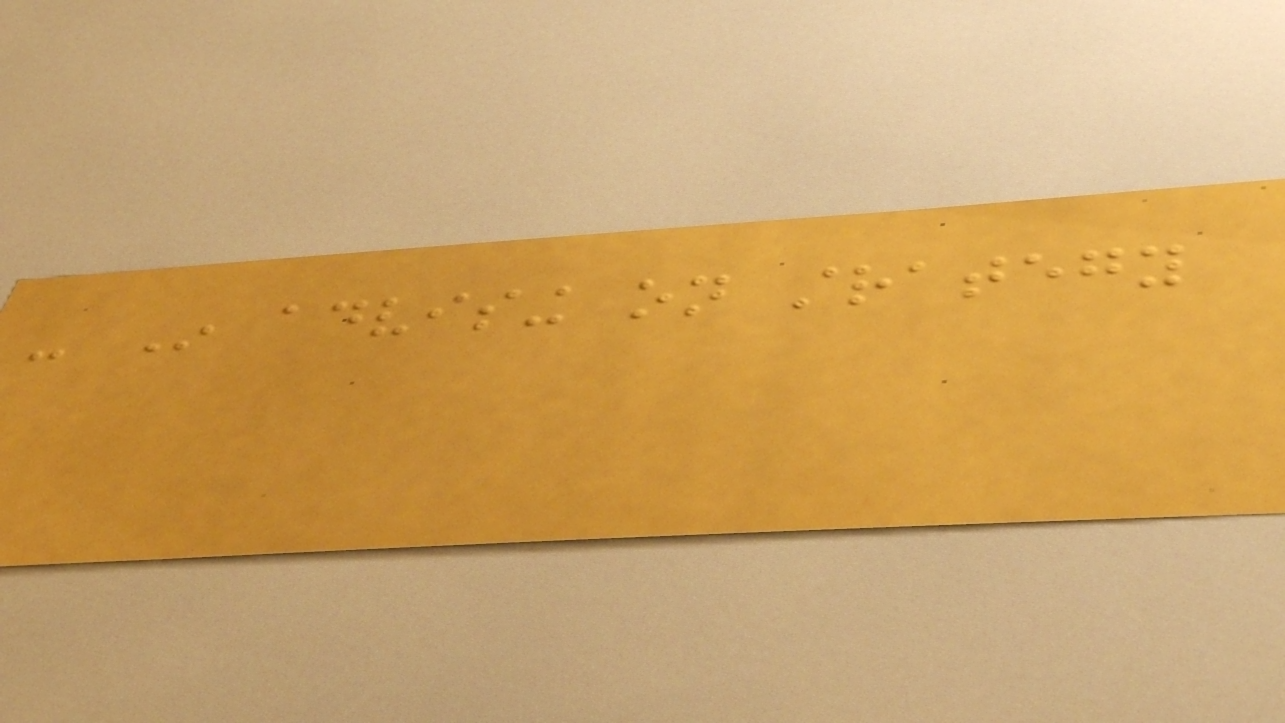- In advising on strategy
